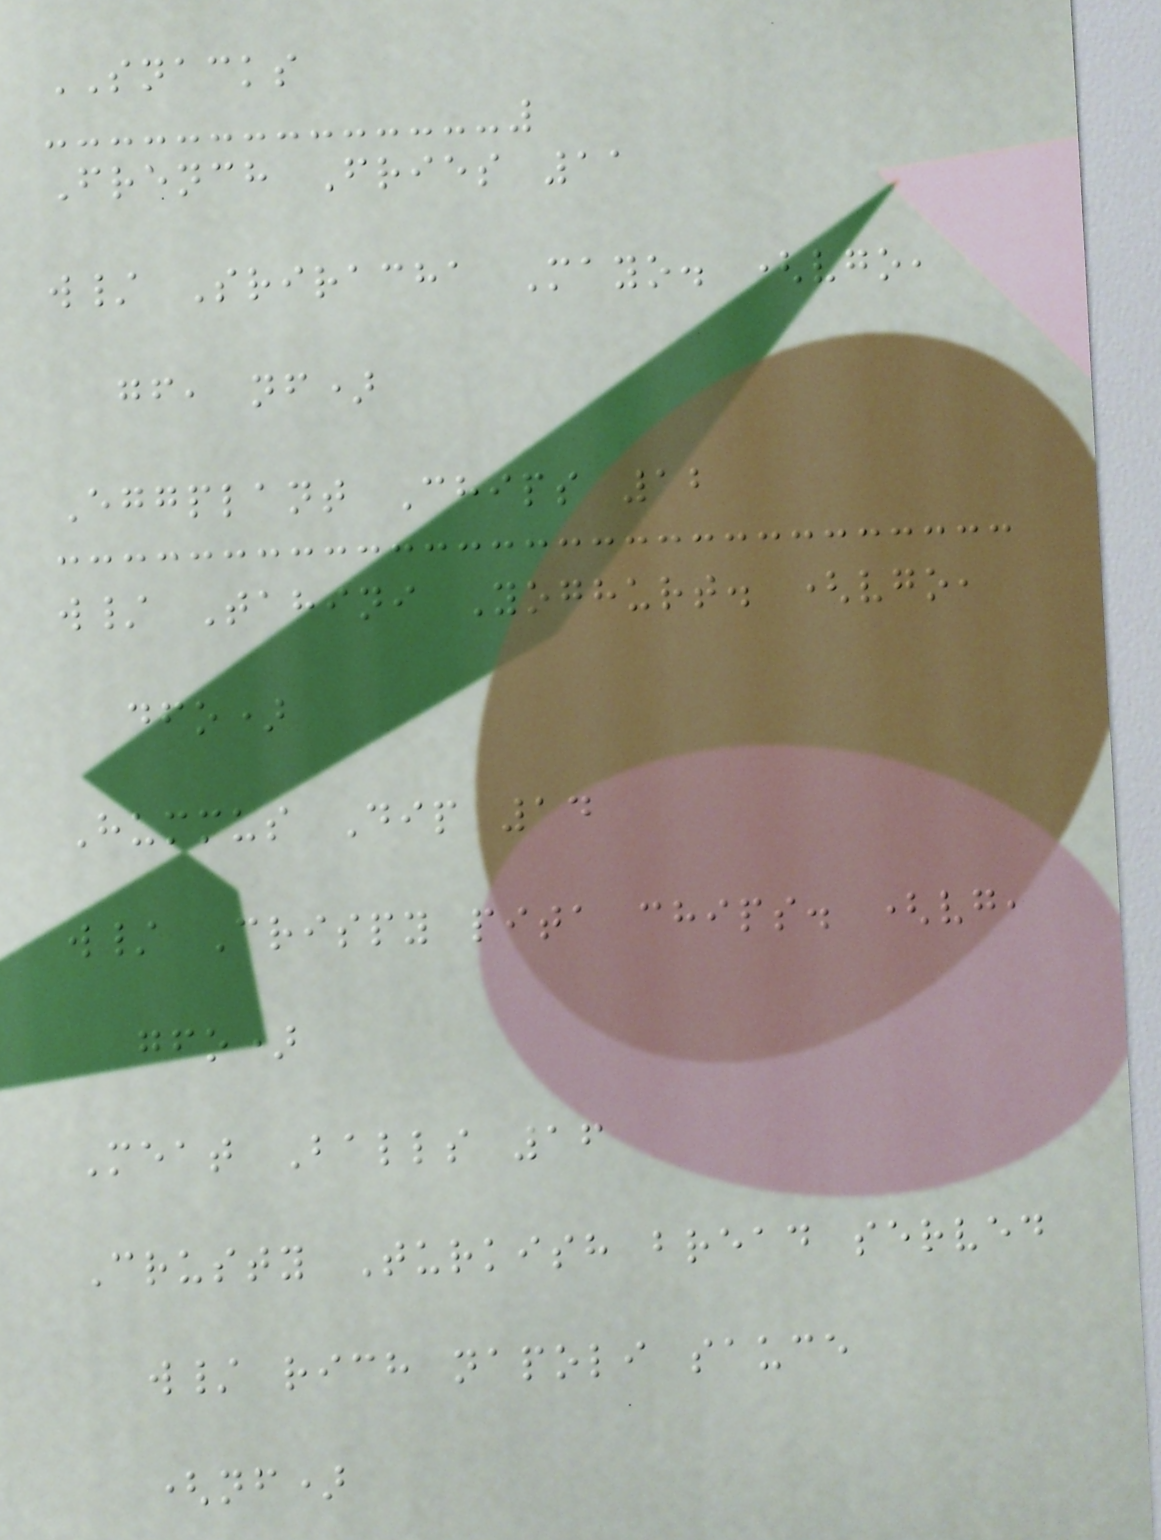SNACKS
French Fries 11
w/ Sriracha Mayo. (vgo,
gf, nf)
Eggplant Chips 12
w/ Tahini Yoghurt. (vgo,
dfo)
Hummus Dip 14
w/ Crispy pita chips. (vg,
gfo)
Meat Balls 16
Crusty Turkish bread served
w/ rich napoli sauce
(nf)
